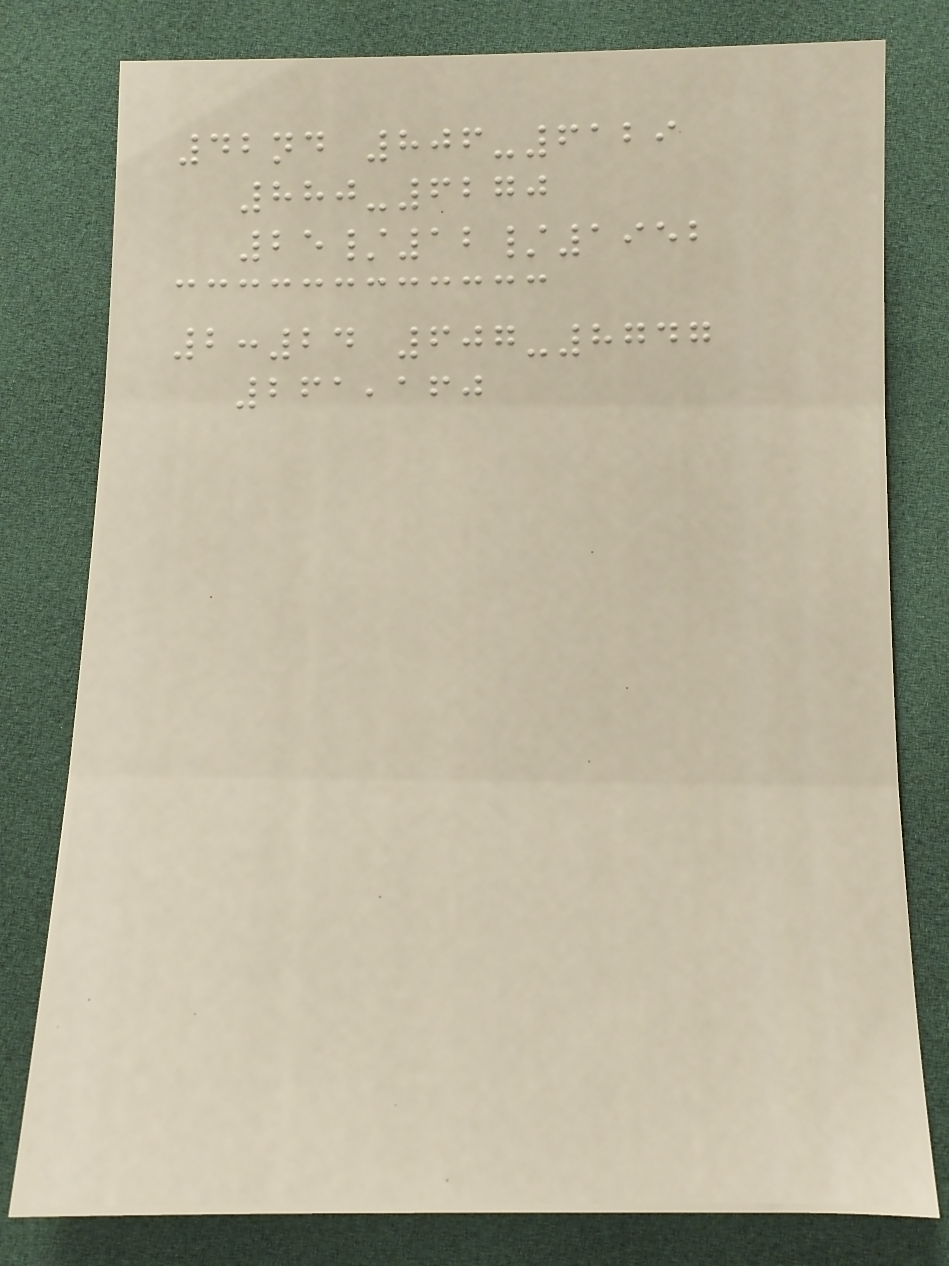42nd 806-6129
880-6270
25/12/1952
2:24 607-8747
261,160
